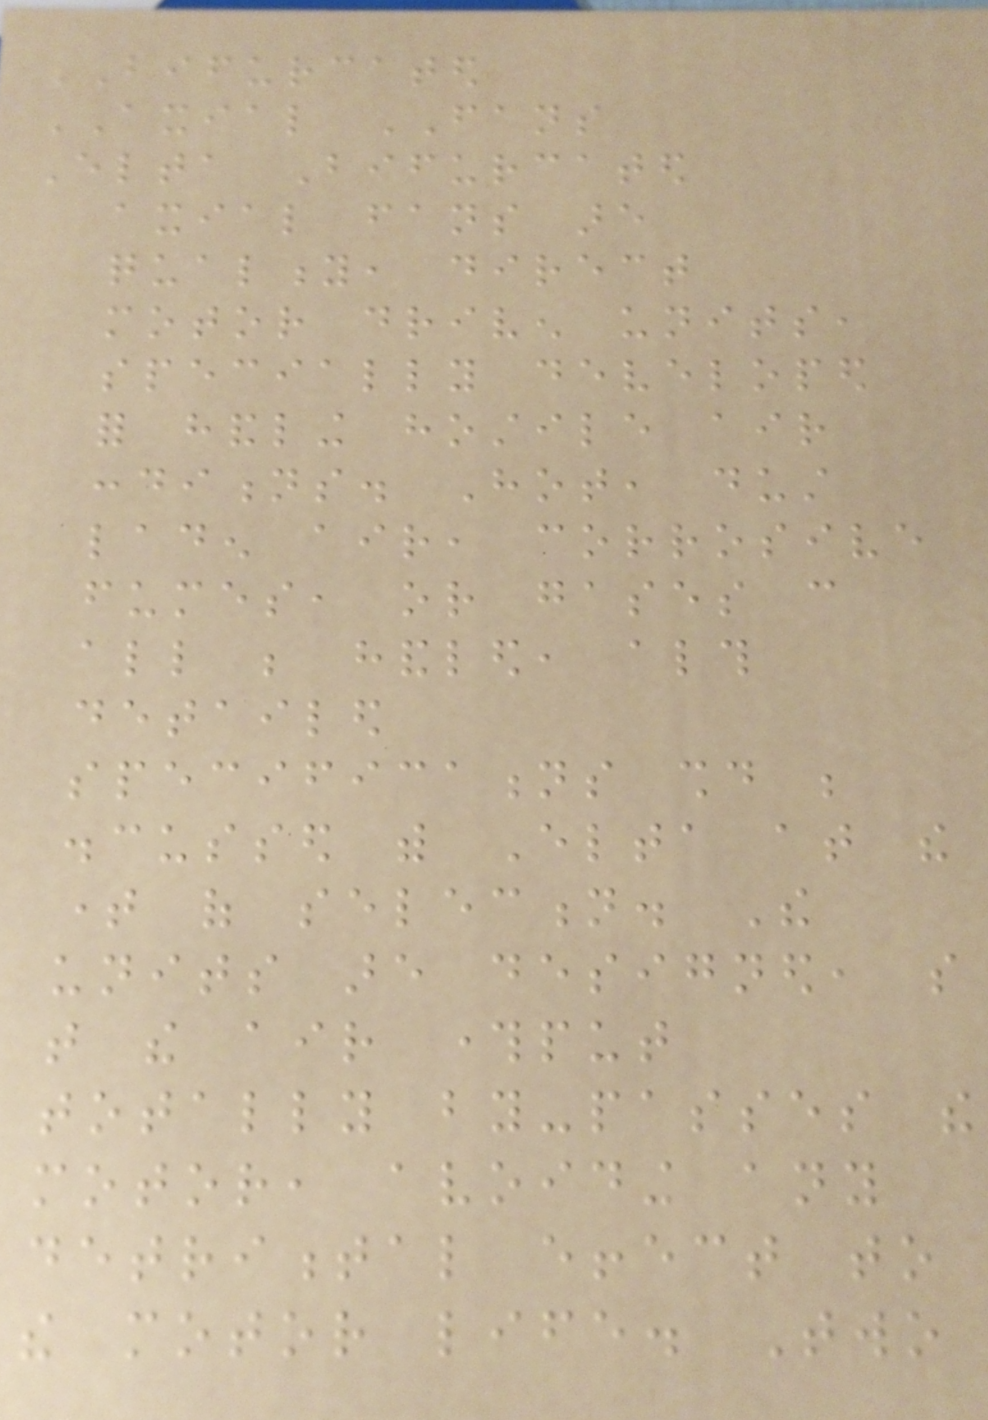BIFURCATED
AXIAL FANS
Elta Bifurcated
axial fans are
quality, direct
motor driven units,
specially developed
for handling hostile air
conditions. Hot, dust
laden air, corrosive
fumes, or gases can
all be handled, although
detailed
specifications should be
discussed with Elta at the
time of selection. The
units are designed, so
that the air throughput
totally by-passes the
motor, avoiding any
detrimental effect to
the motor life. Two
